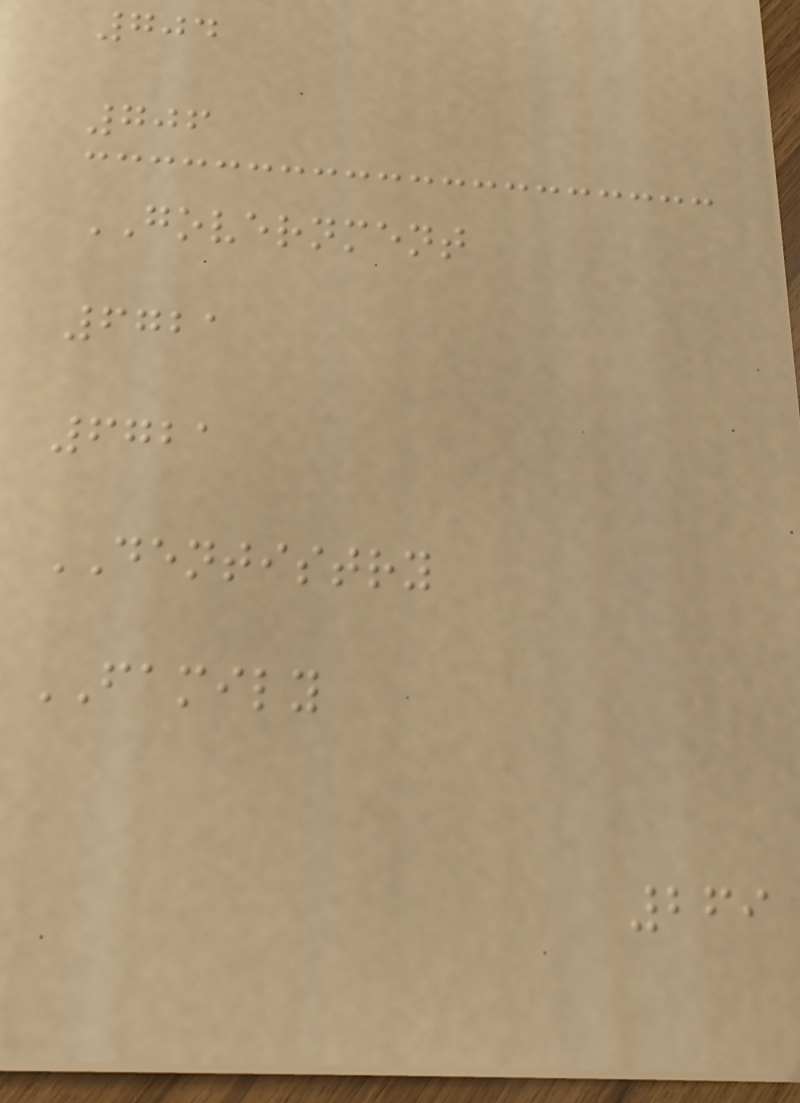704
706
GOVERNMENT
6721
6721
DENTISTRY
FAMILY
269
